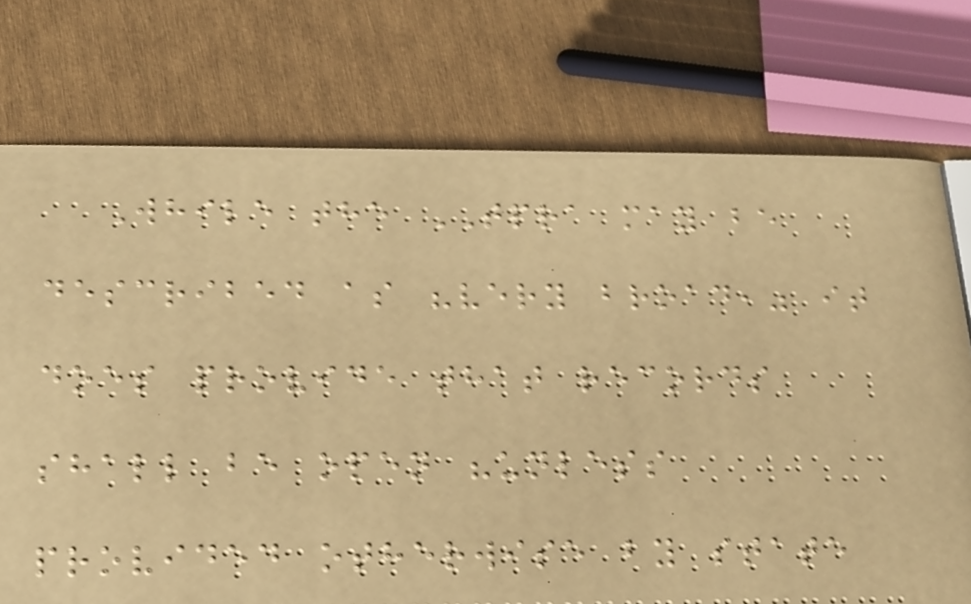While the TPRA may be
described as "very broad," it
does provide that records
shall be open "unless
provided otherwise by state
